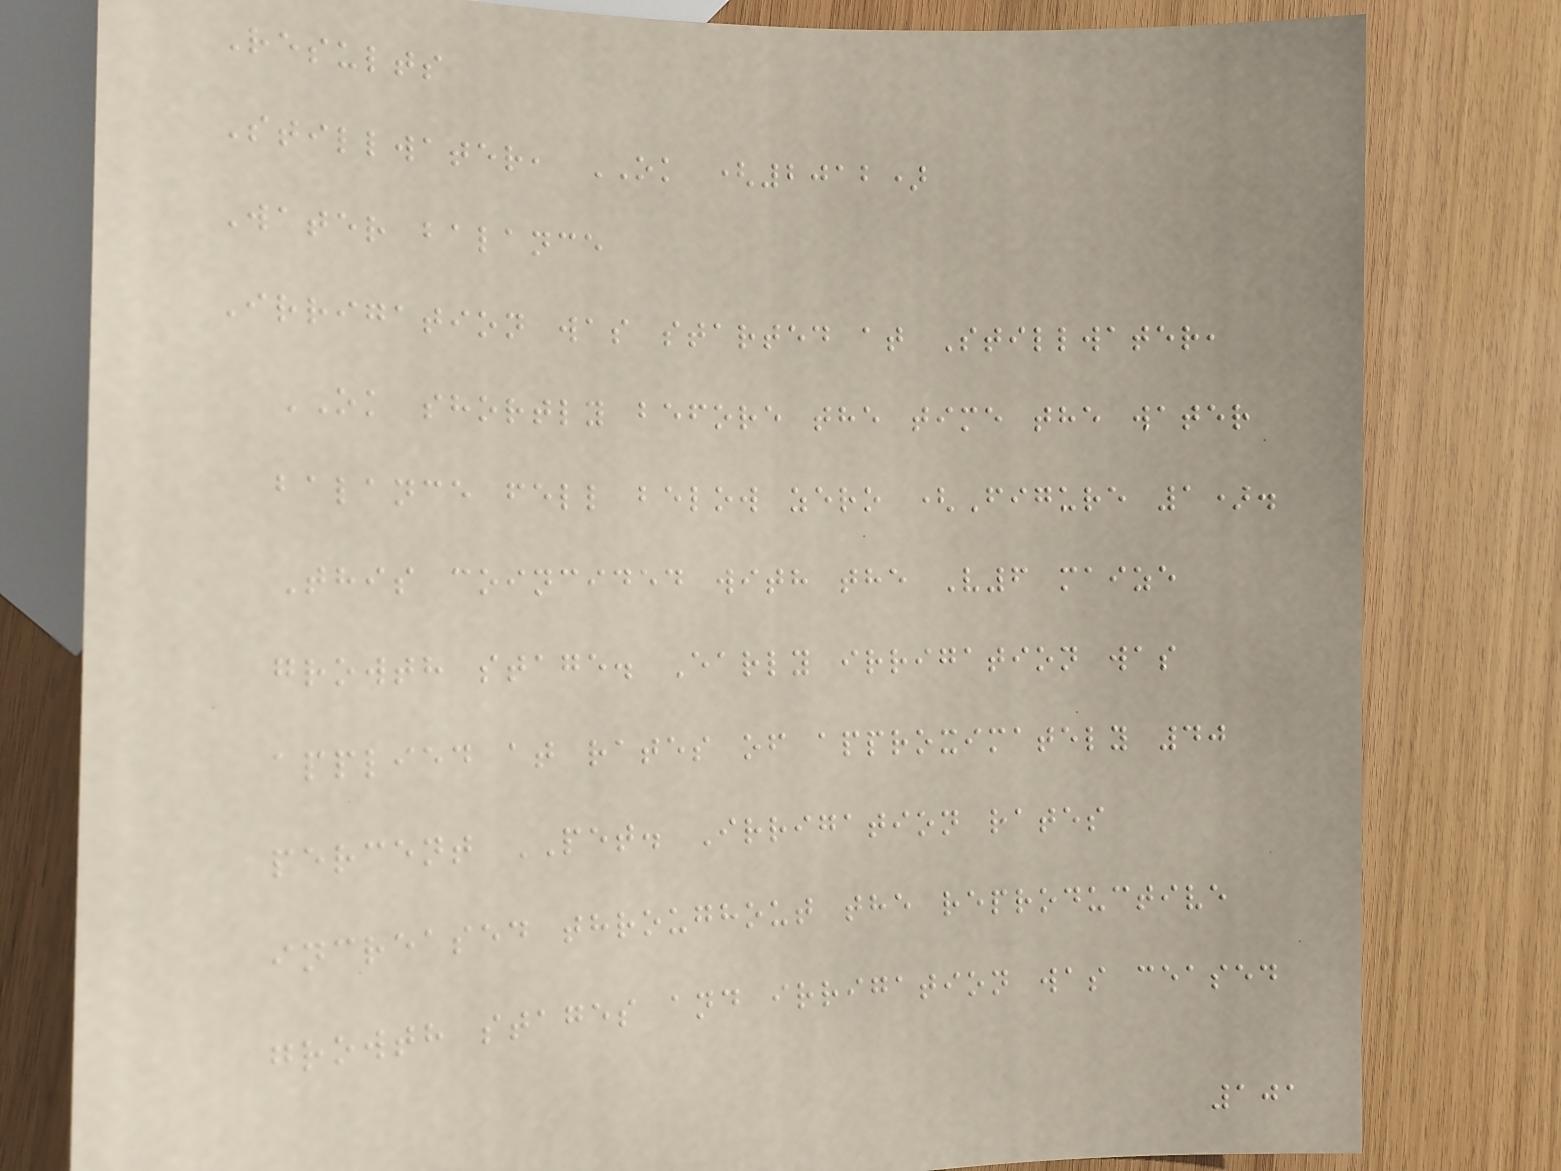Results
Stillwater, OK (2012)
Water balance
Irrigation was started at Stillwater,
OK shortly before the time the water
balance fell below zero (Figure 1).
This coincided with the V6 maize
growth stage. Early irrigation was
applied at rates of approximately 40
percent PET. Irrigation rates
increased throughout the reproductive
growth stages and irrigation was ceased
101
